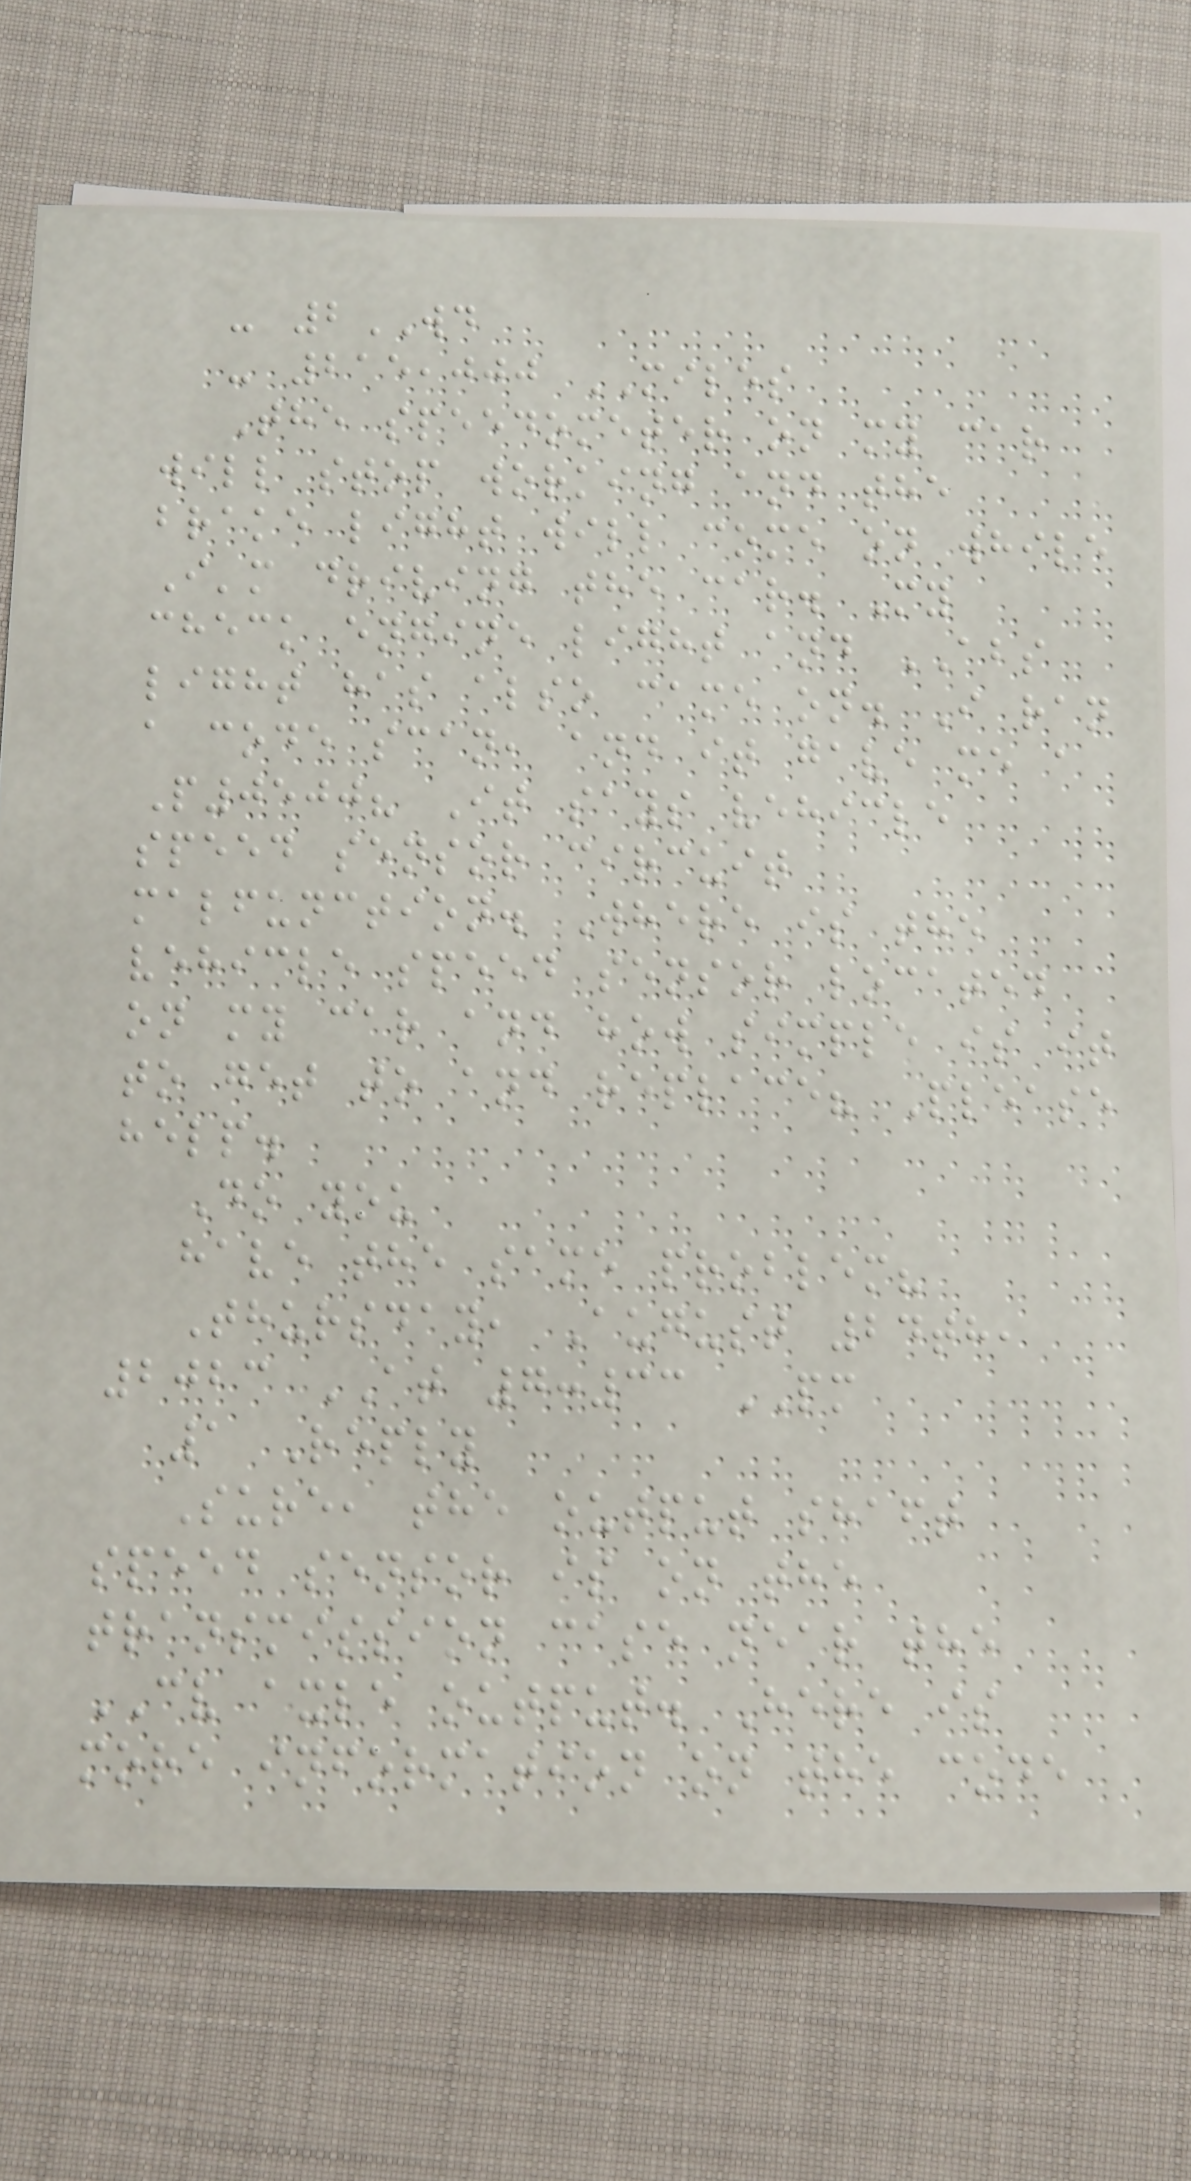- 2WD
- 215,000 MILES
The speedometer on my car
will stop working and the
brake light will come on while
I'm driving the car. My
check engine light and ABS
light has also came on. I ran
a code scan, and it gave me a
P0500? It says vehicle
speed sensor circuit
malfunction. Where is the
vehicle speed sensor located
on my car and how simple is it
to get to and replace? Please
help.
Do you
have the same problem?
Thursday, August 24th,
2023 AT 7:33 PM
1 Reply
Sure, the output shaft
speed sensor is on the
transmission case near the
CV axle output. Here is
more information on the code
